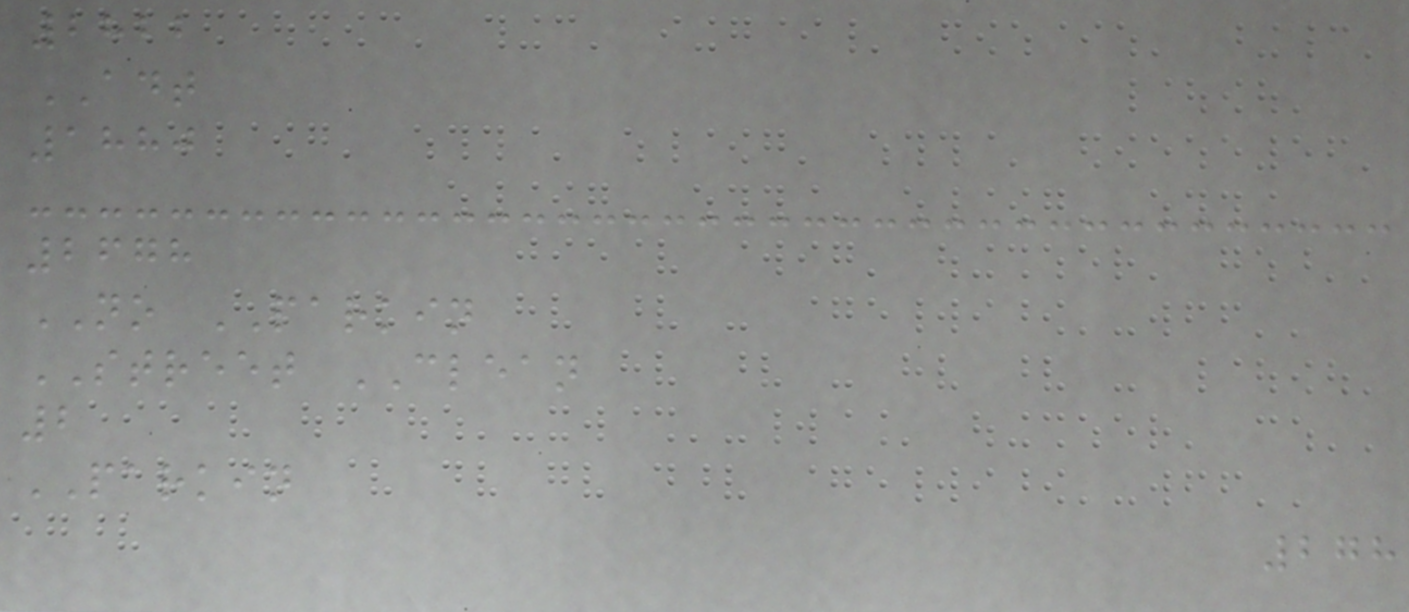2822
ADT
1880
2678
NO PARKIN
STREET CLEAN
2
PARKIN
278
